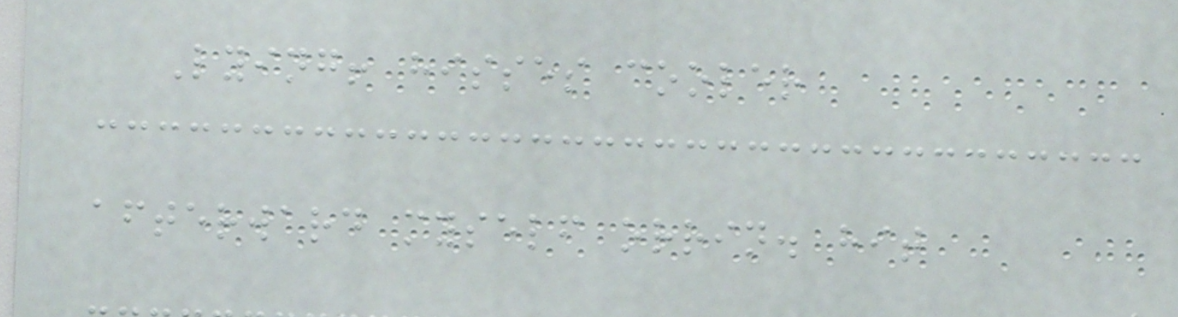Lying! hisses cooler
afterward myself orrin. hit
